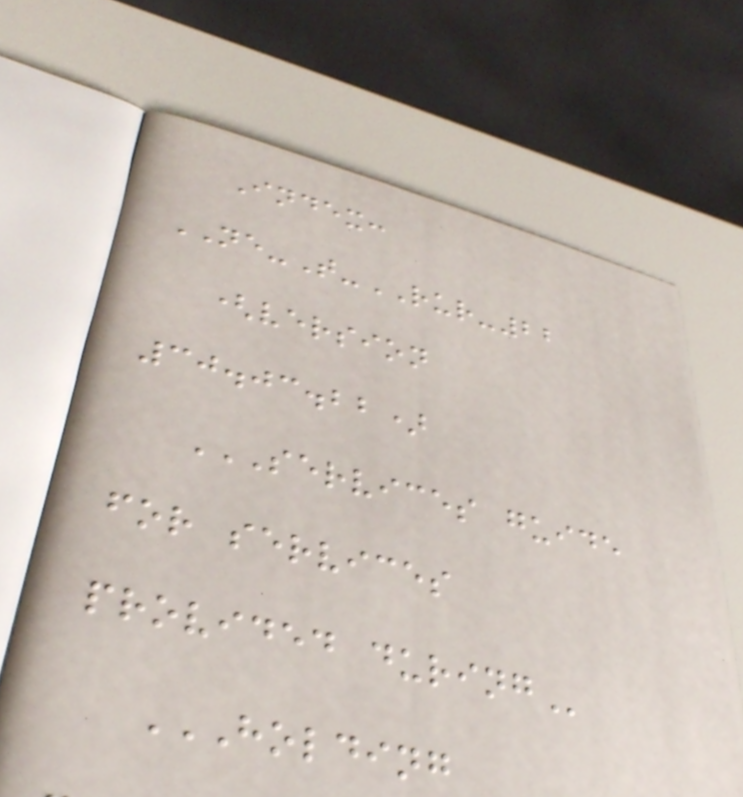Index:
NE-T-RUR-22
(version
30.03.22)
SERVICES GUIDE
FOR SERVICES
PROVIDED DURING
HOLDING
